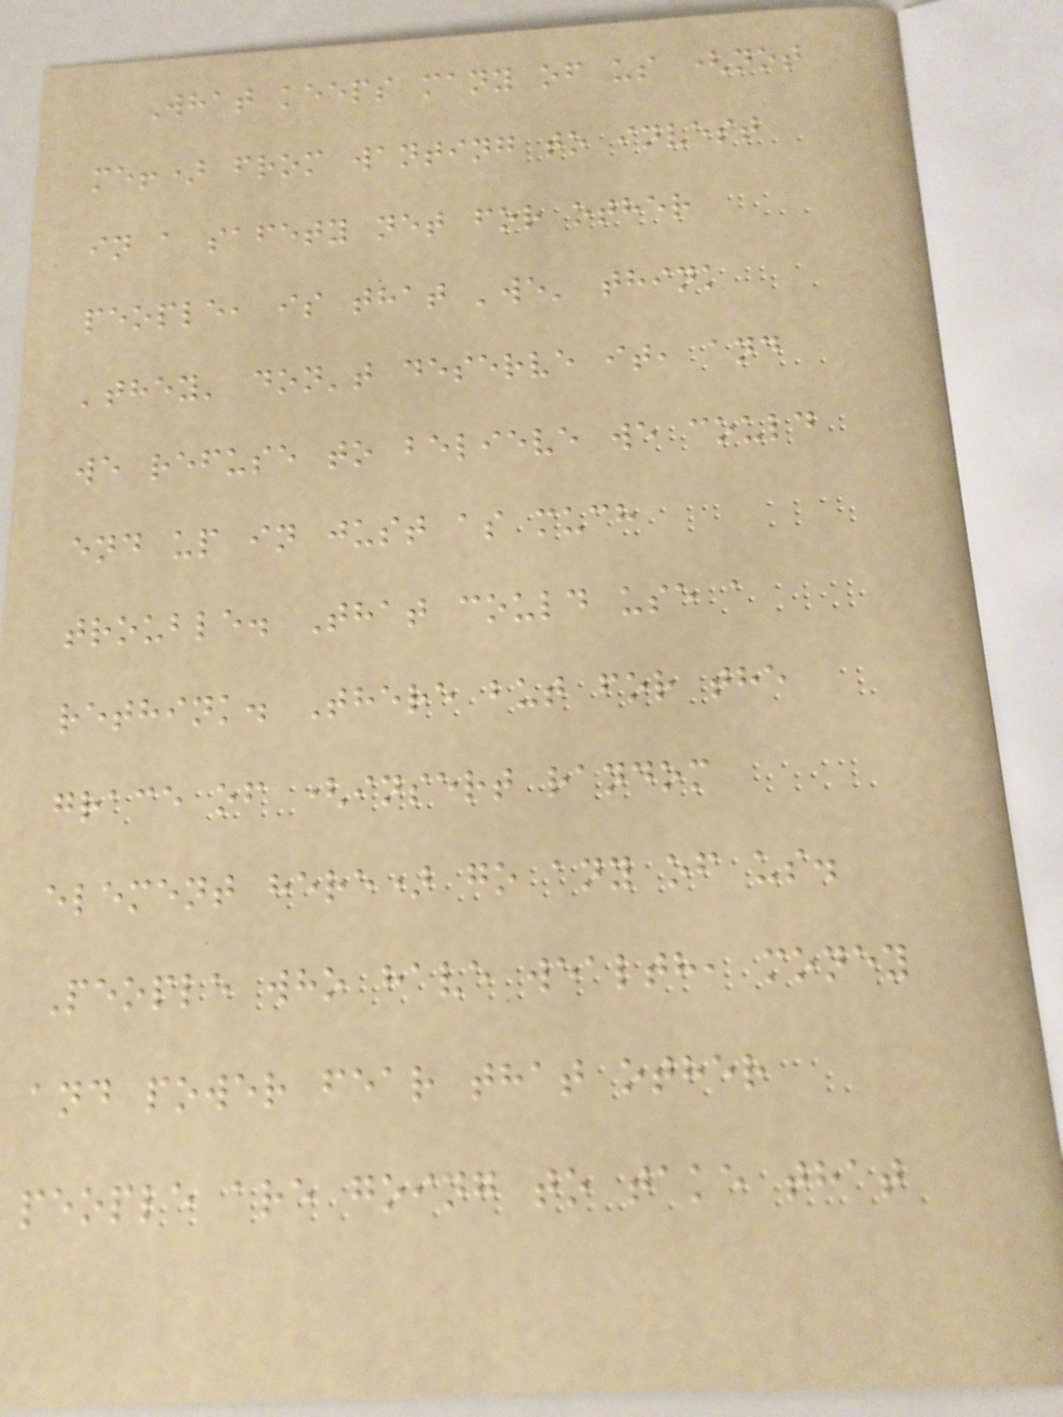What keeps many of us (not
me!) from wanting to invest
in a safety net for other
people, is that 'we' think
'they' don't deserve it, and
we refuse to believe we could
end up in just as much
trouble. That could use a
rethink. There but for the
grace of (insert random
element here) go any of us.
People who have wealth, money
and power fear that other
people are going to take that
